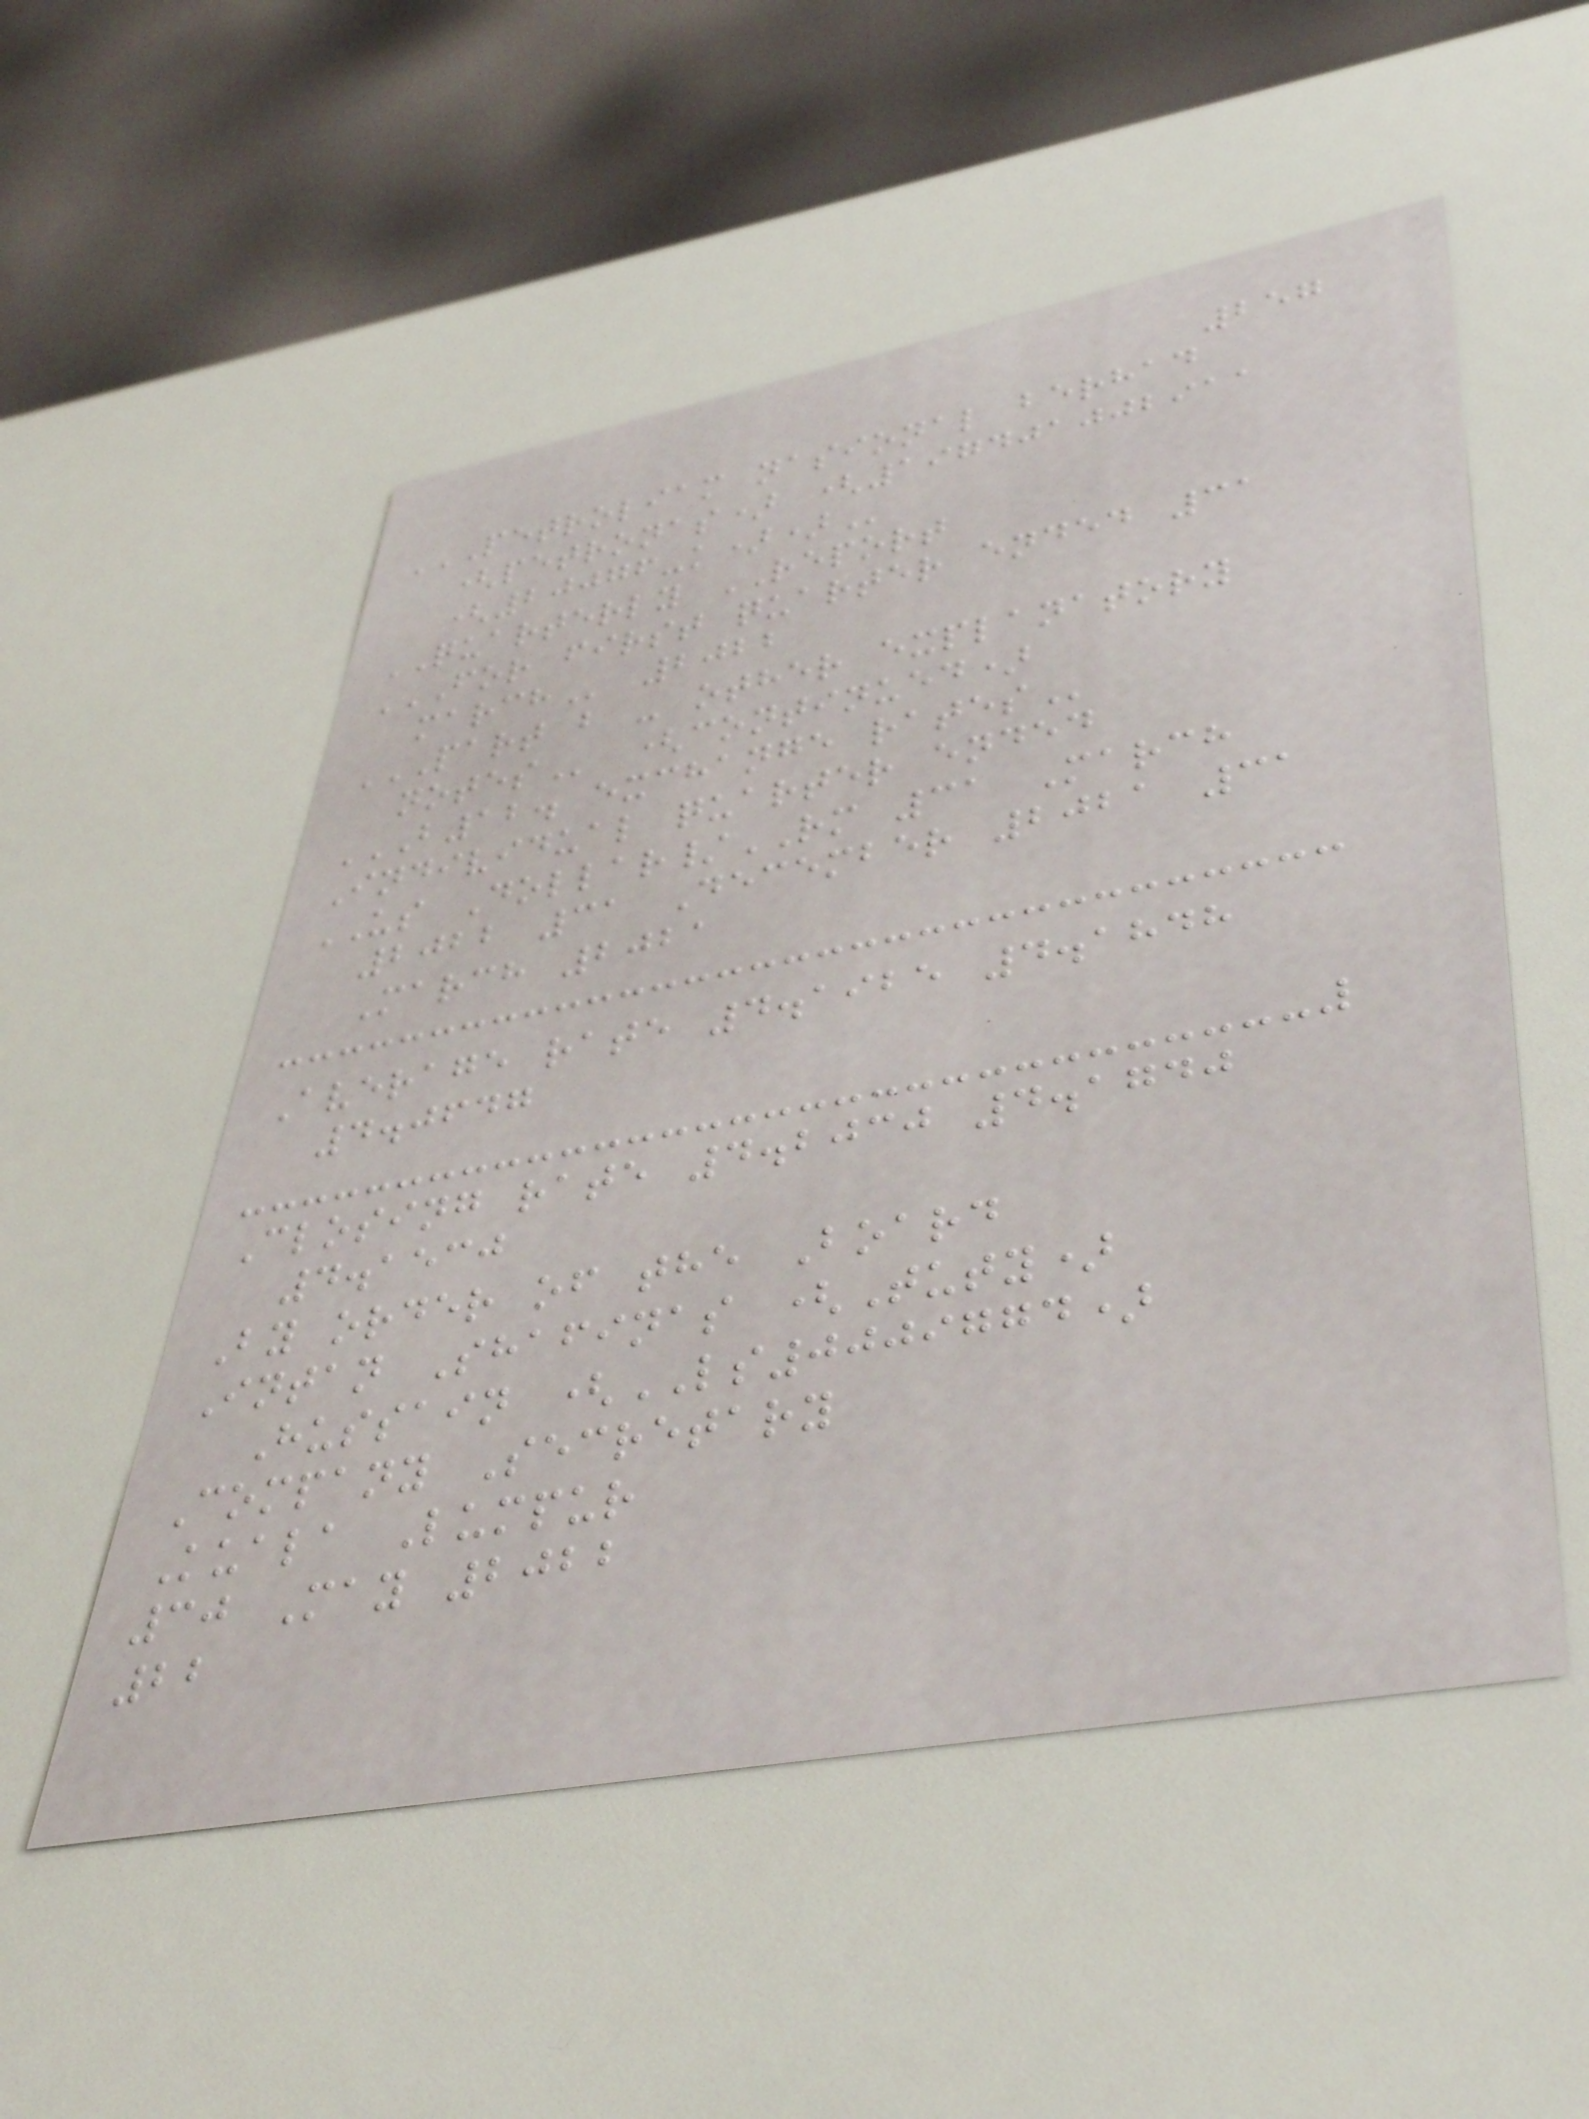257
PETROLIAM NASIONAL BERHAD
(PETRONAS) (197401002911
(20076-K))
QUARTERLY REPORT
FOR FIRST QUARTER ENDED 31
MARCH 2022
PART B - OTHER EXPLANATORY
NOTES (continued)
B12. EXCHANGE RATES
Individual quarter ended
US Dollar/RM 31 March
2022 31 December 2021 31
March 2021
Average rate 4.1925 4.1848
4.0647
Closing rate 4.2030 4.1740
4.1530
By order of the Board
Intan Shafinas (Tuty)
Hussain (LS0009774)
Company Secretary
Kuala Lumpur
30 May 2022
22
